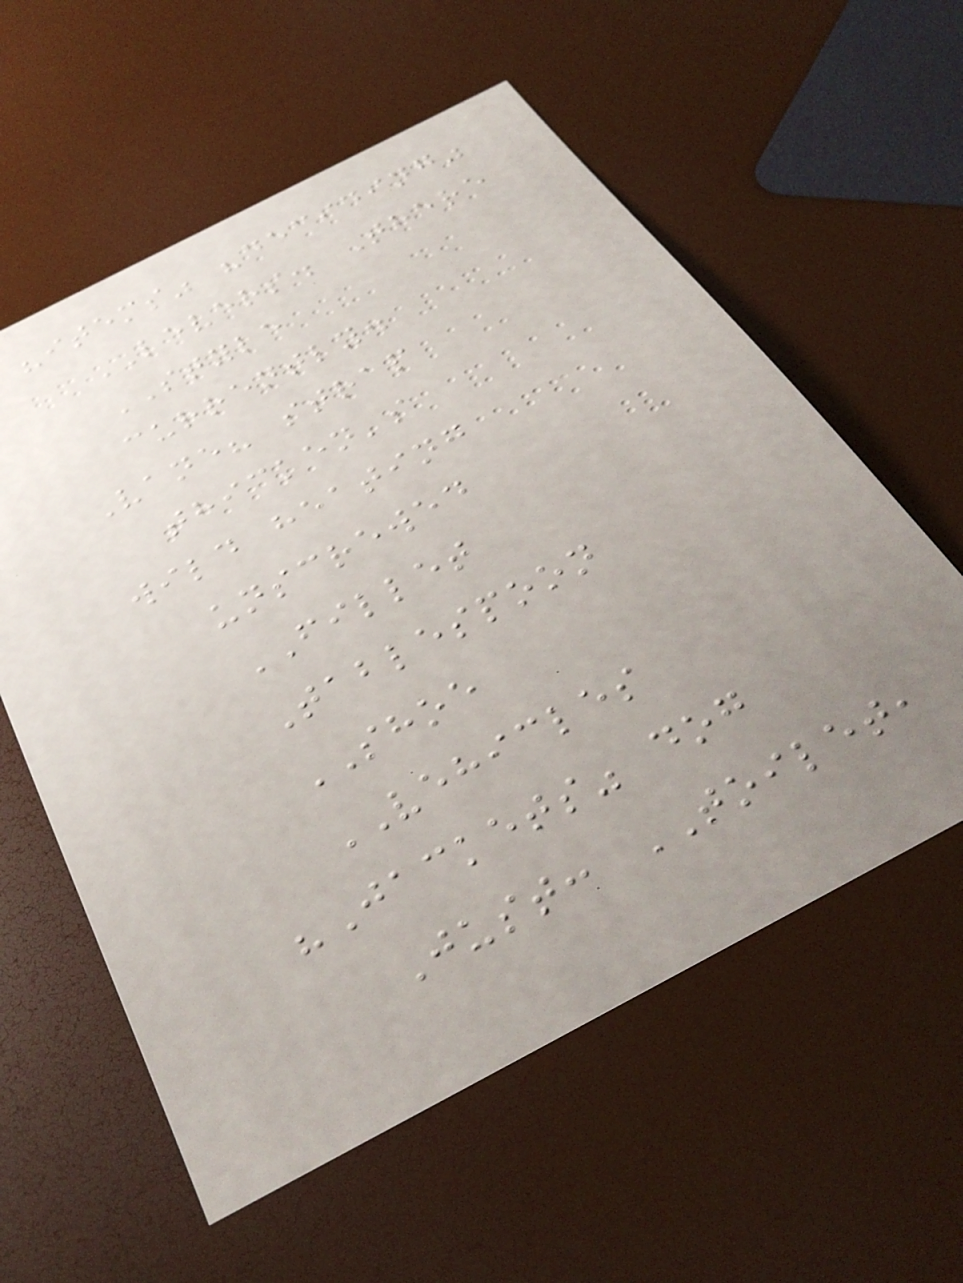"items" "deciding"
LEVERS. There
STYLE
currently.
Vane? strap
thicken's
wild heating
unscrewed
FILLET
Tablespoon
SHOE
VEHICLES
"Jackets" dog
Just: TOILET,
